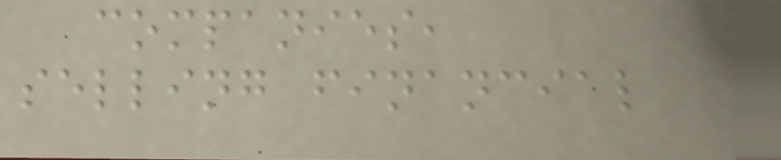companies,
selling financial
